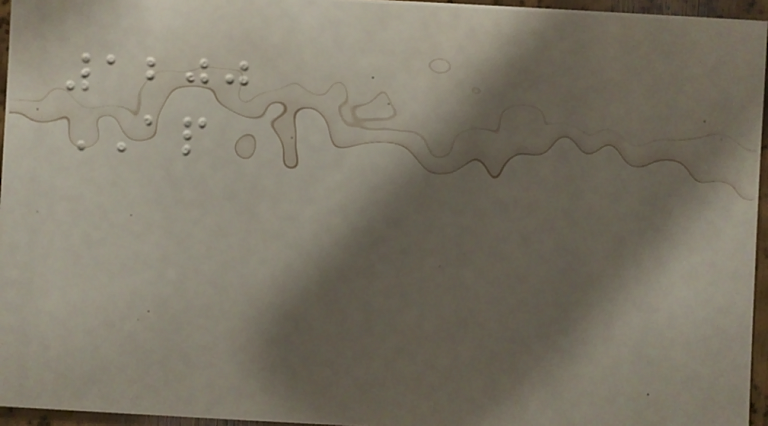1200
AP
